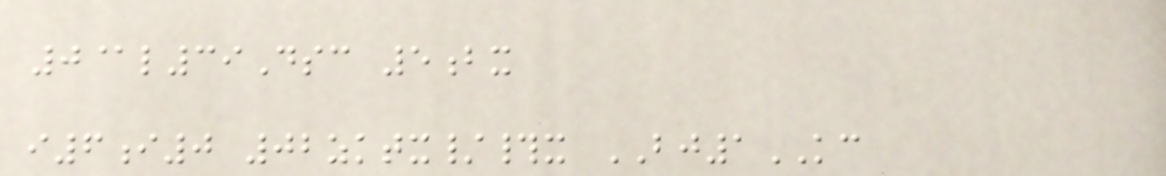0@l39Dsc 5bx
i6i0 02zktx/#x BJ1KC
